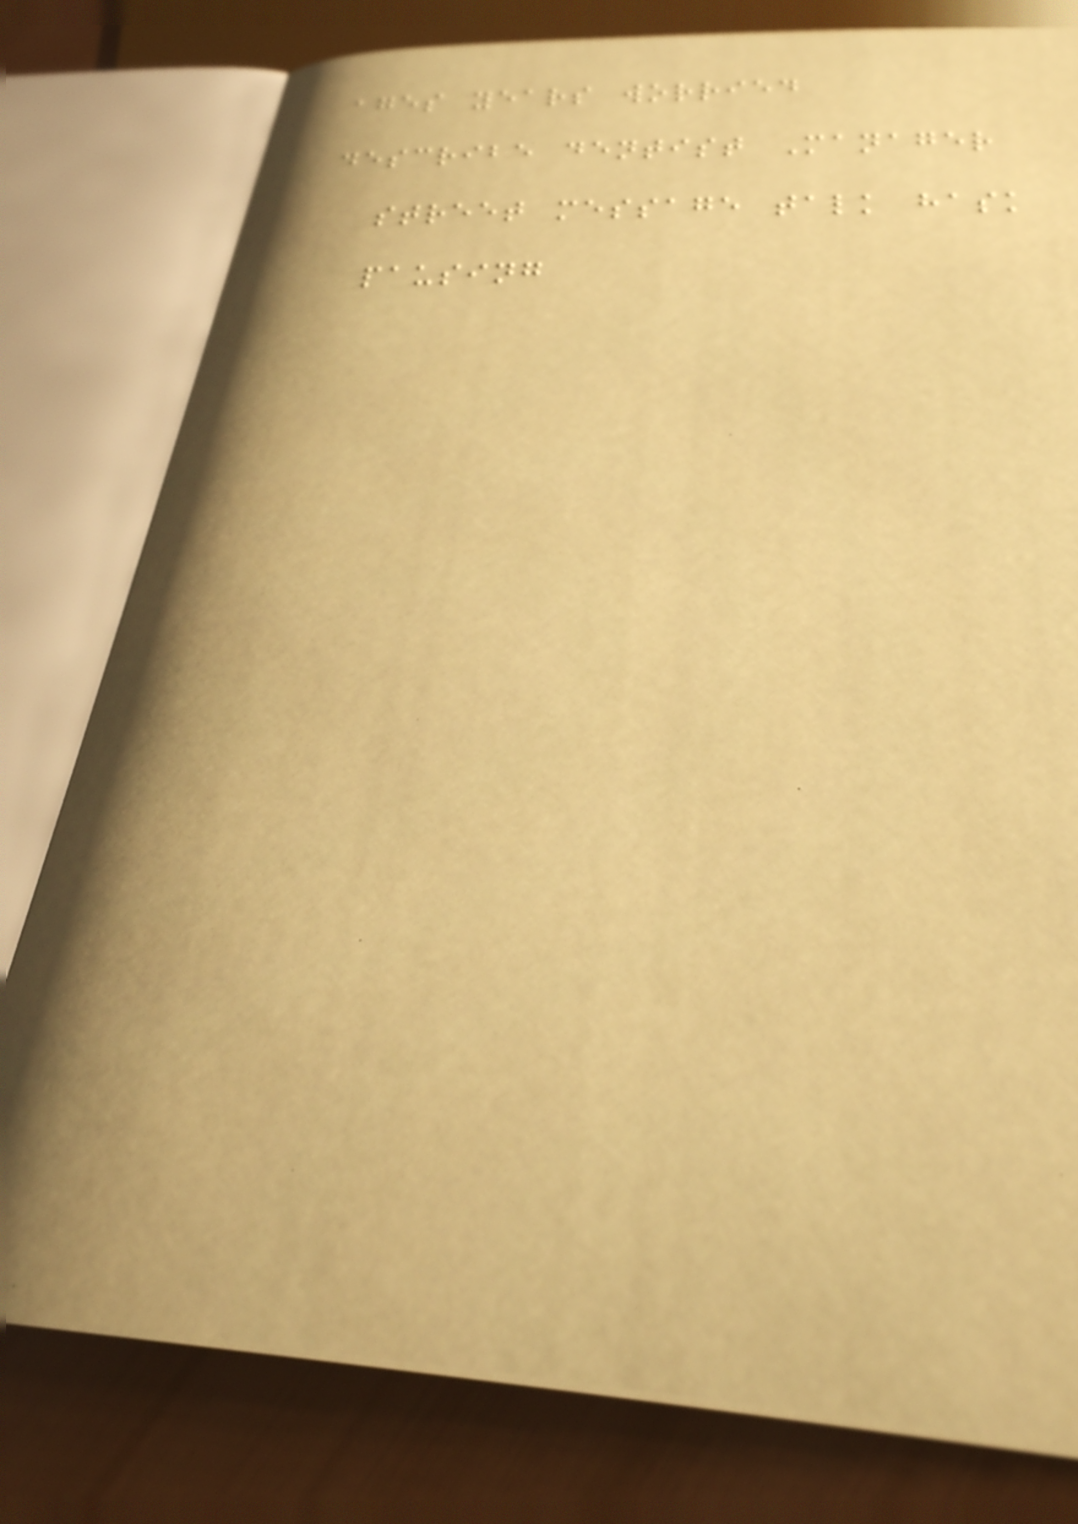ages years worried
describe dentist Manager
street message talk hask
pausing
